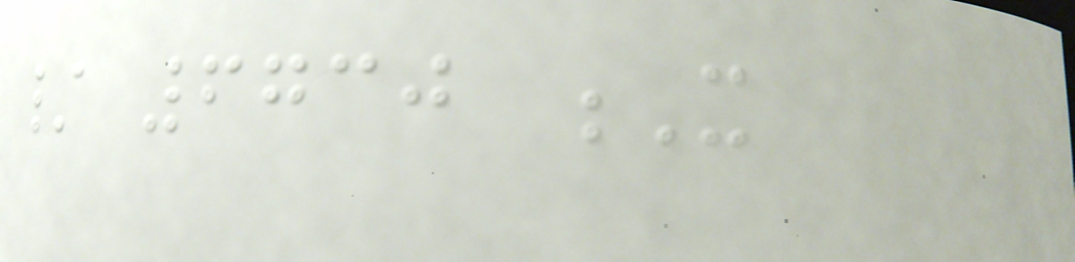/ 6730 X
